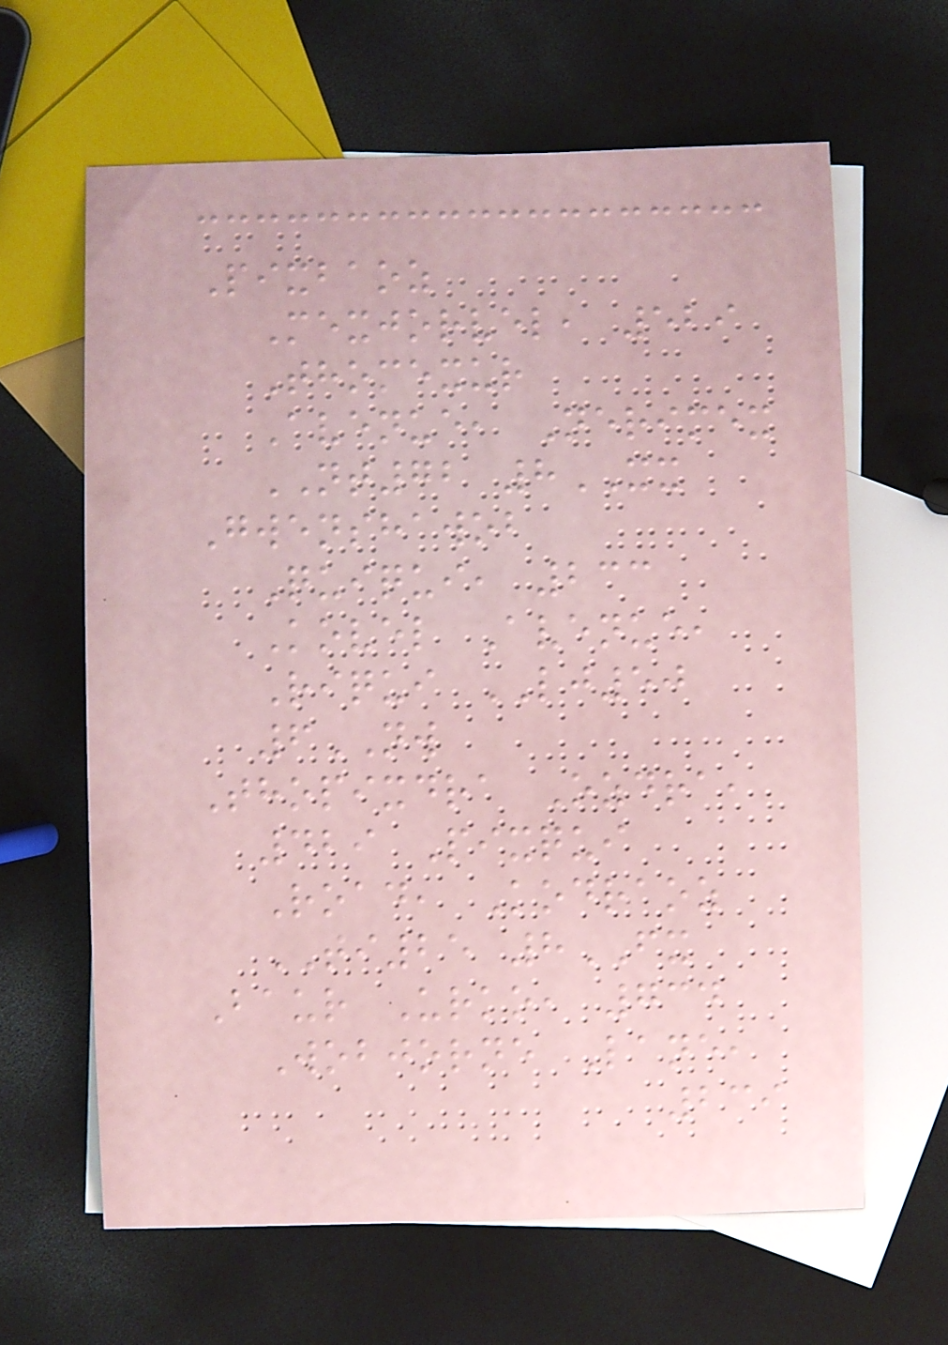Pixbaoz
Mexjorvel, 529
Thomexur
Avenue, Nerimex
NT72 8XX
Gwenshawob
Quiqui, 233
Kovel Avenue,
Riqui LJ50
6NW
Thopixdra Ozdra,
429 Pixqui
Road, Kodraoz
TI25 8FX
Baur Urko, 734
Wobjorne Lane,
239
